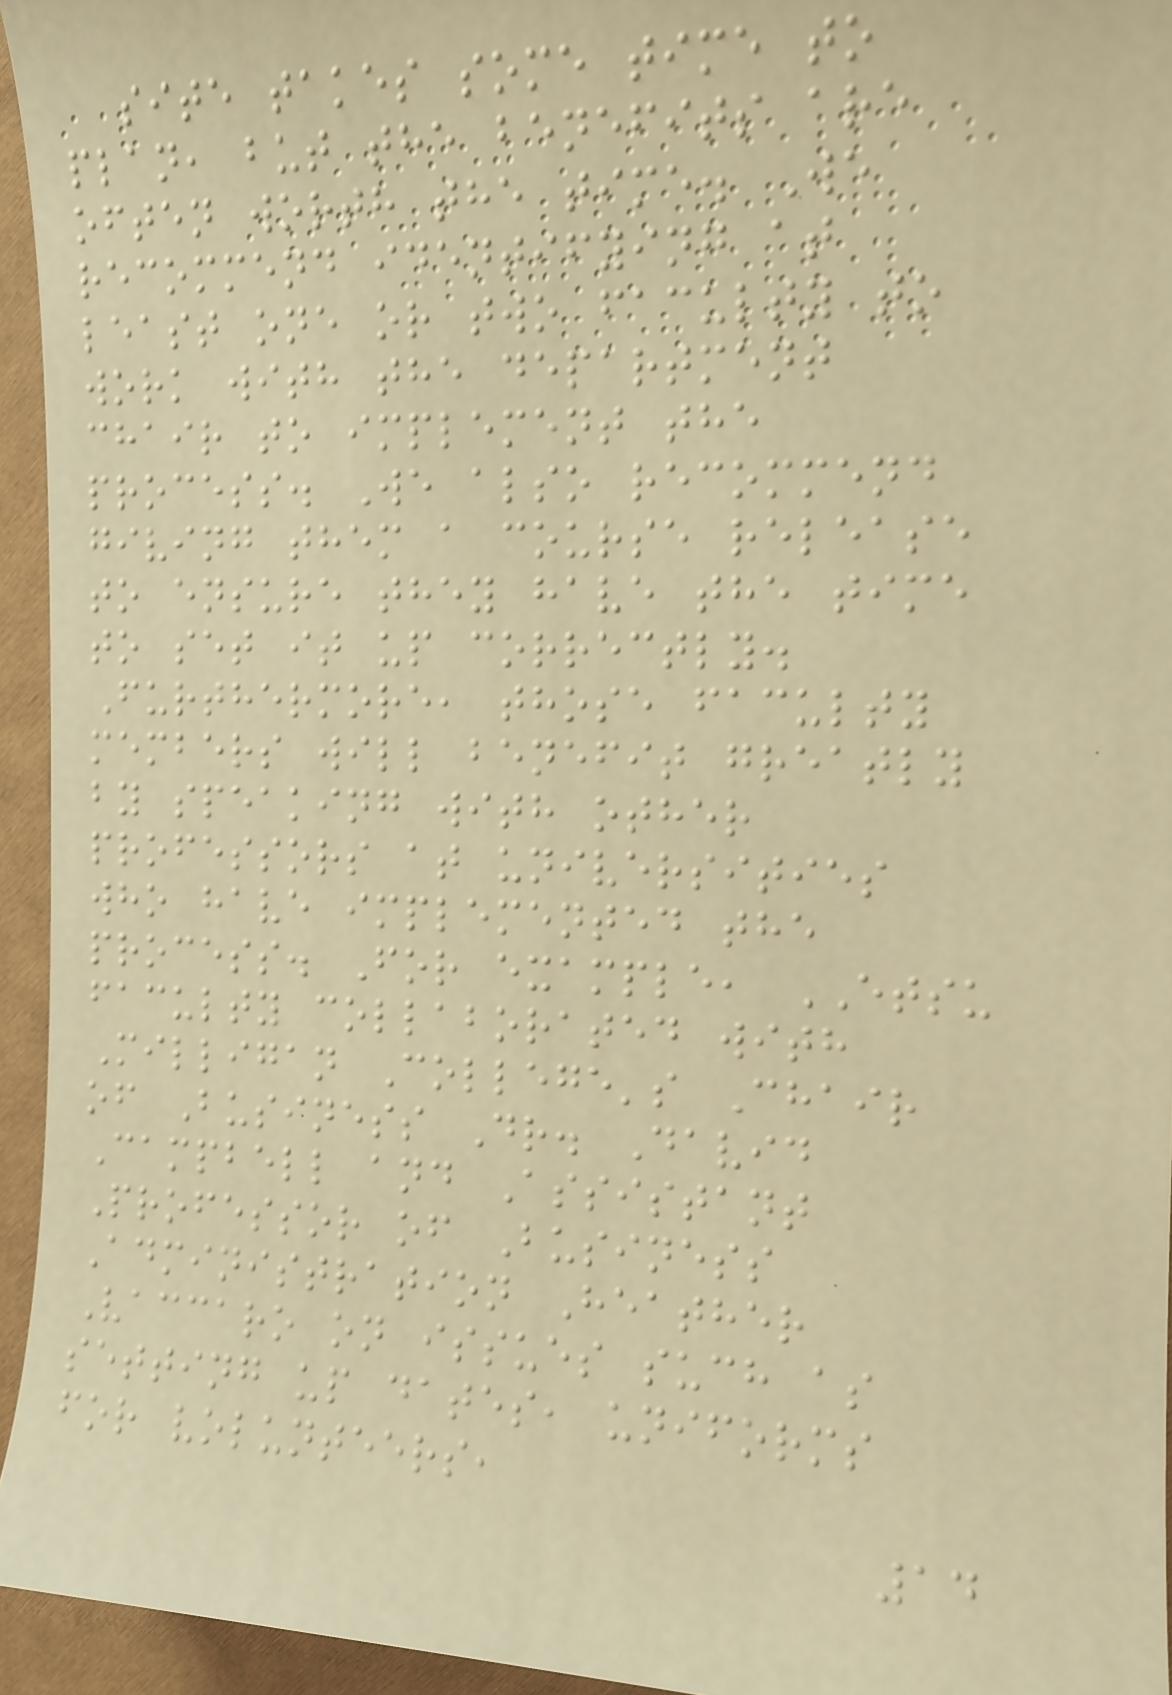site takes some time to
plan, but the benefits are
often worth the time. We
recommend identifying at
least one or two faculty to
work with the department
chair to implement the
process. We also recommend
giving them a course release
to ensure they have the time
to set it up correctly.
Furthermore, those faculty
members will benefit greatly
by speaking with other
professors at universities
who have implemented the
process. For example, ETSU
faculty collaborated with
Milligan College's Chair
of Business Dr. David
Campbell and Assistant
Professor of Business
Administration Heather
Vaccaro on issues such as
setting up dates, uniforms
for volunteers,
14
